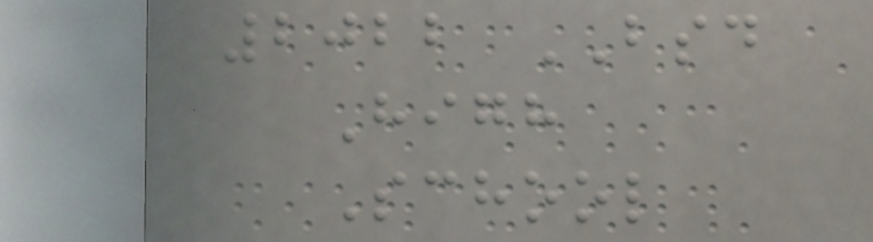2022 BSD
High
School
